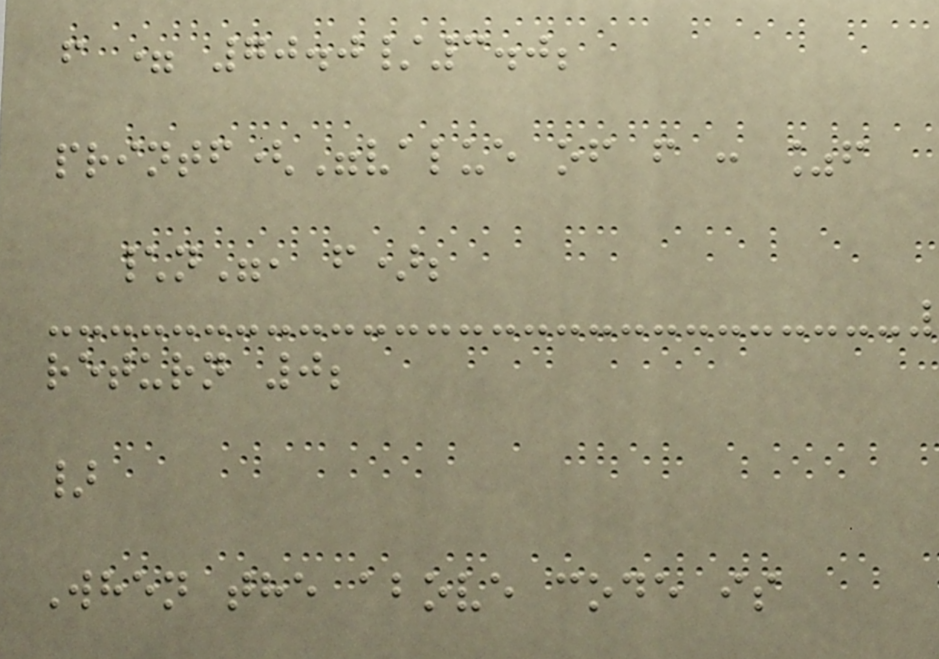f = 70.0/3.0;
printf("value of f : %f
\n", f);
return 0;
}
When the above code is
